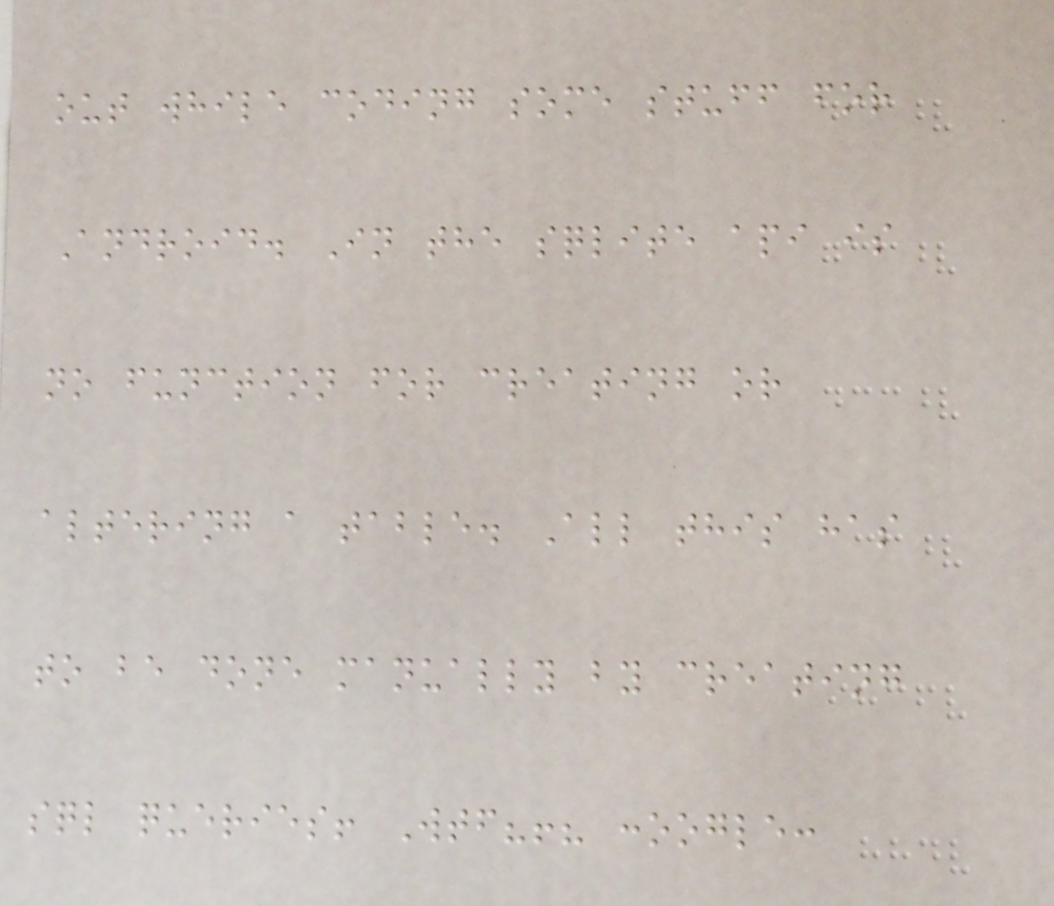out while coding some stuff for
Android. In the sqlite api is
no function for creating or
altering a table. All this has
to be done manually by creating
sql queries! Wtf?!? :oogle:
